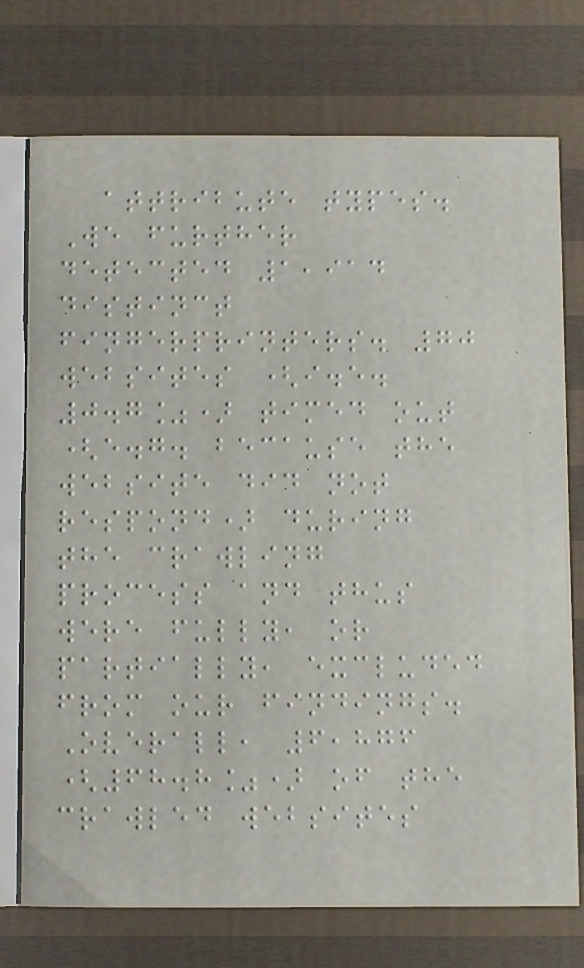attribute types.
We further
detected 1,914
distinct
fingerprinters. 70
websites (i.e.
0.7%) timed out
(e.g. because the
website did not
respond) during
the crawling
process and thus
were fully, or
partially, excluded
from our findings.
Overall, 6,876
(68.8%) of the
crawled websites
